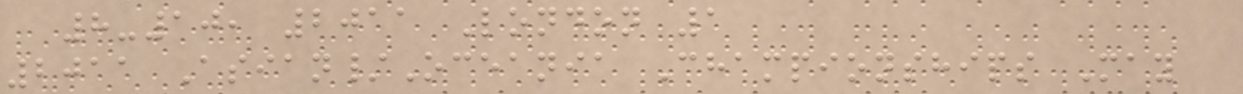8-10, 2011 London 1
2011 Asian/Oceania Championships May
